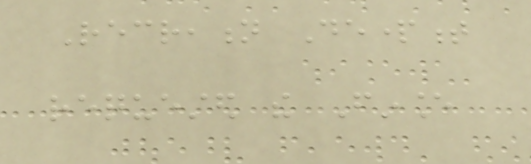Recreation Department
requested the Finance
